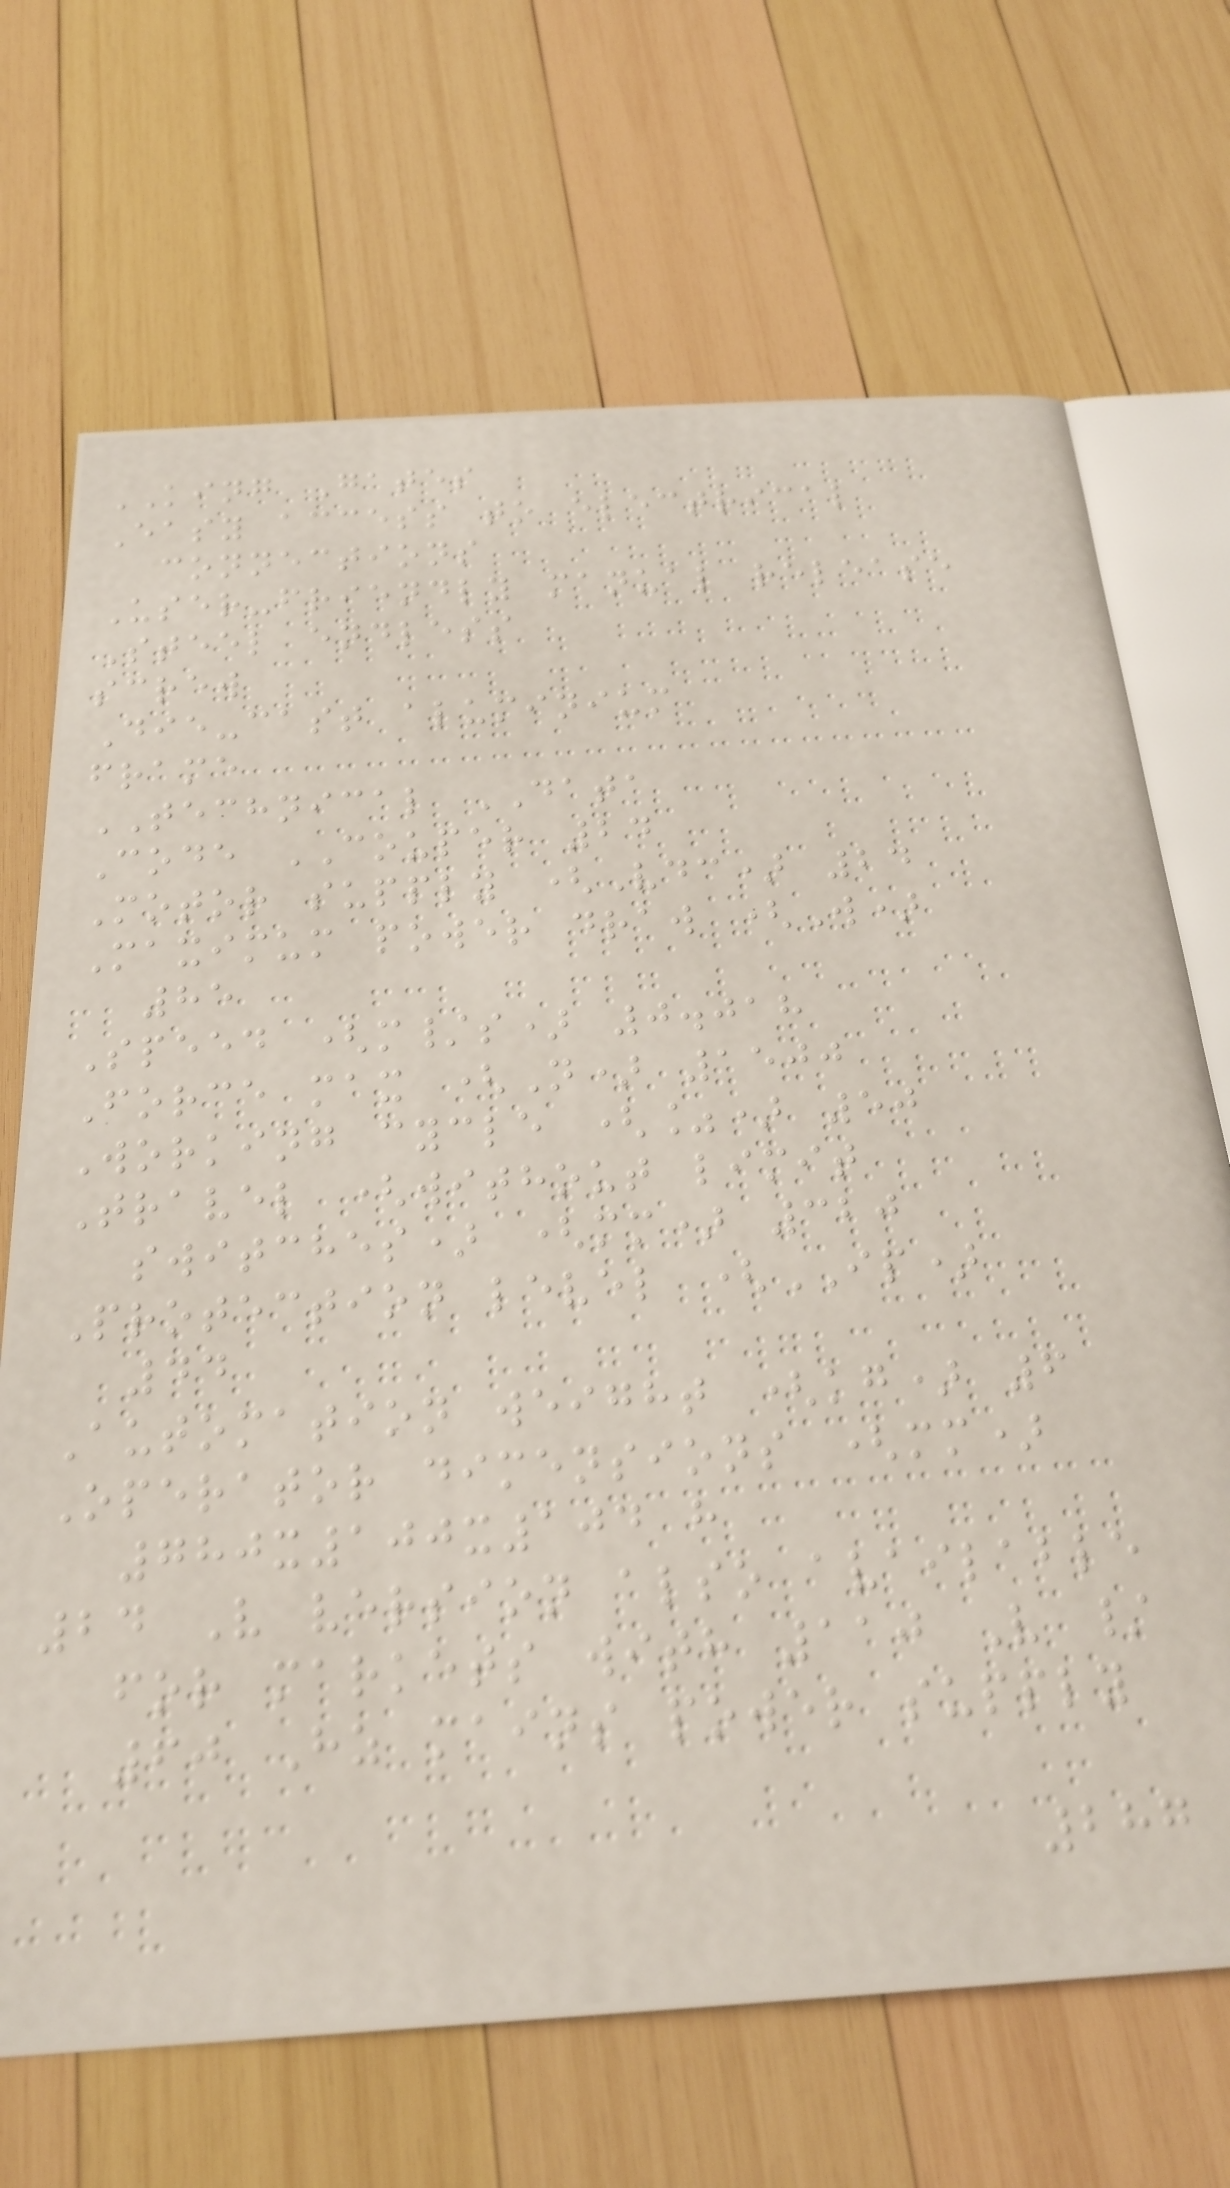KING Gates
Easy access to electrical
connections
User-friendly manual release
Steel endless
screw
Die-cast aluminium
frame
TECHNICAL DATA
Code COUPER 24
Motor supply (Vdc) 24
Maximum power draw (W)
85
Speed (m/s) 0.018
Force max (N) 1500
Working cycle (%) 50
Travel (without limit
switches) (mm) 320
Protection level (IP)
44
Automation weight (kg) 6
Operator dimensions (mm)
780x100x104 h
24 V version also available
for markets with 110 V /
60 Hz mains power supply
287
